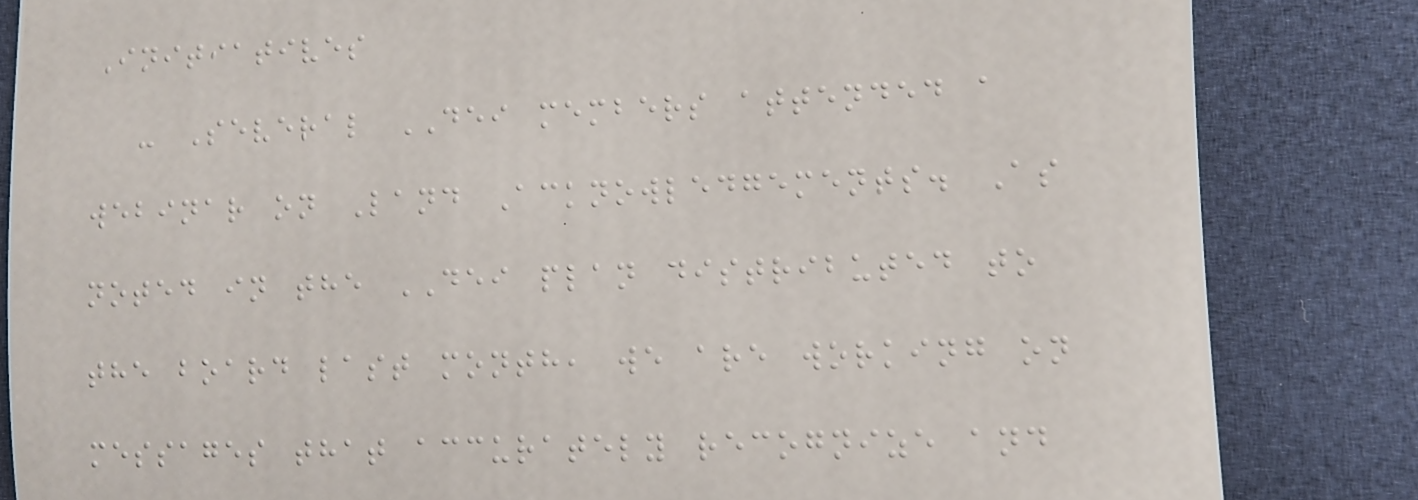Initiatives
- Several DEI members attended a
webinar on Land Acknowledgements. As
noted in the DEI plan distributed to
the board last month, we are working on
messages that accurately recognize and
